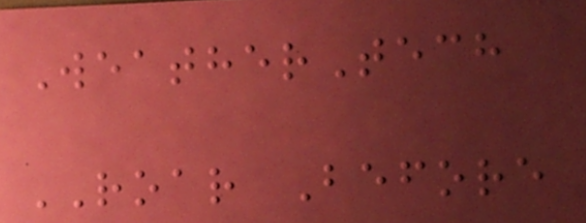WeatherTech
ROAR Before
